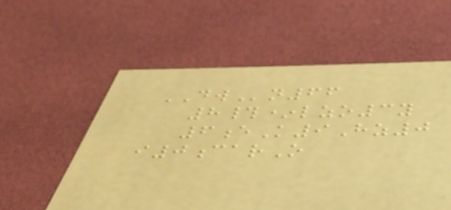DWn66
8#*lzo3y
6eK9Hz0
i0carO
